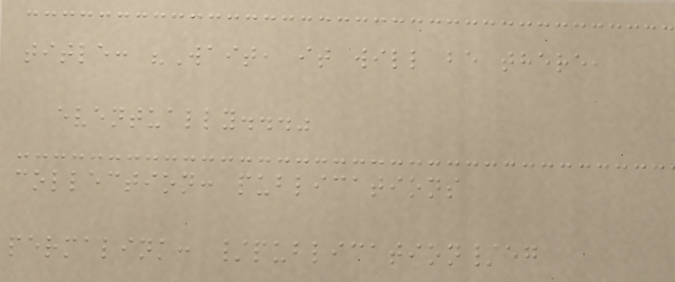title: "Wait, it will be there,
eventually..."
collection: publications
permalink: /publication/eg
